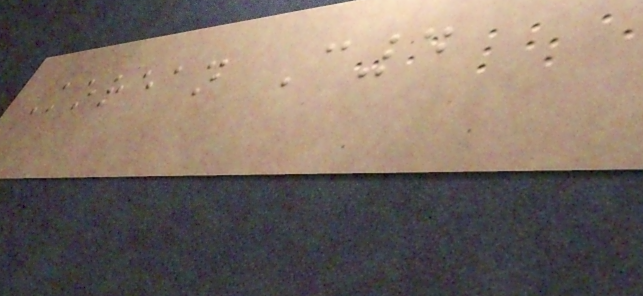Korean C4
